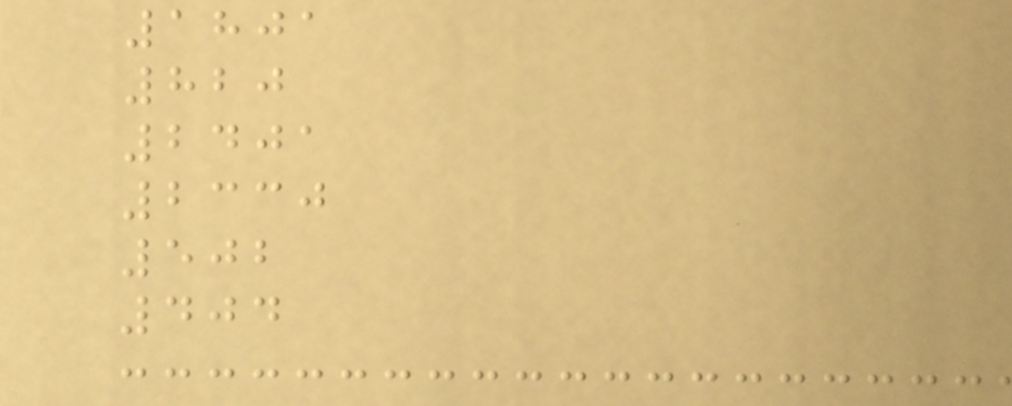1801
820
2401
2330
502
404
